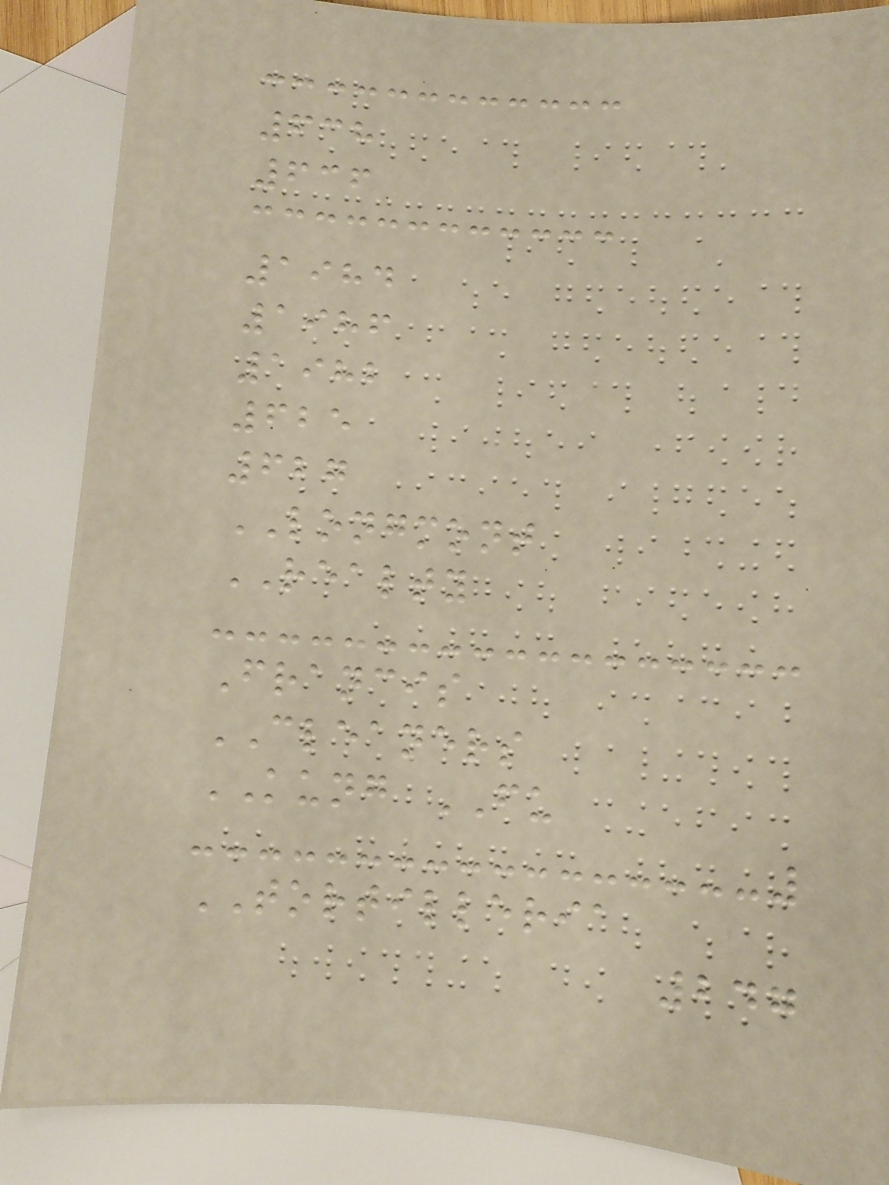638
636
1984
1986
1982
625
627
LONGMONT
REALTY
Francis
CLEANERS
KUNG FU
TORTILLERIA
247
